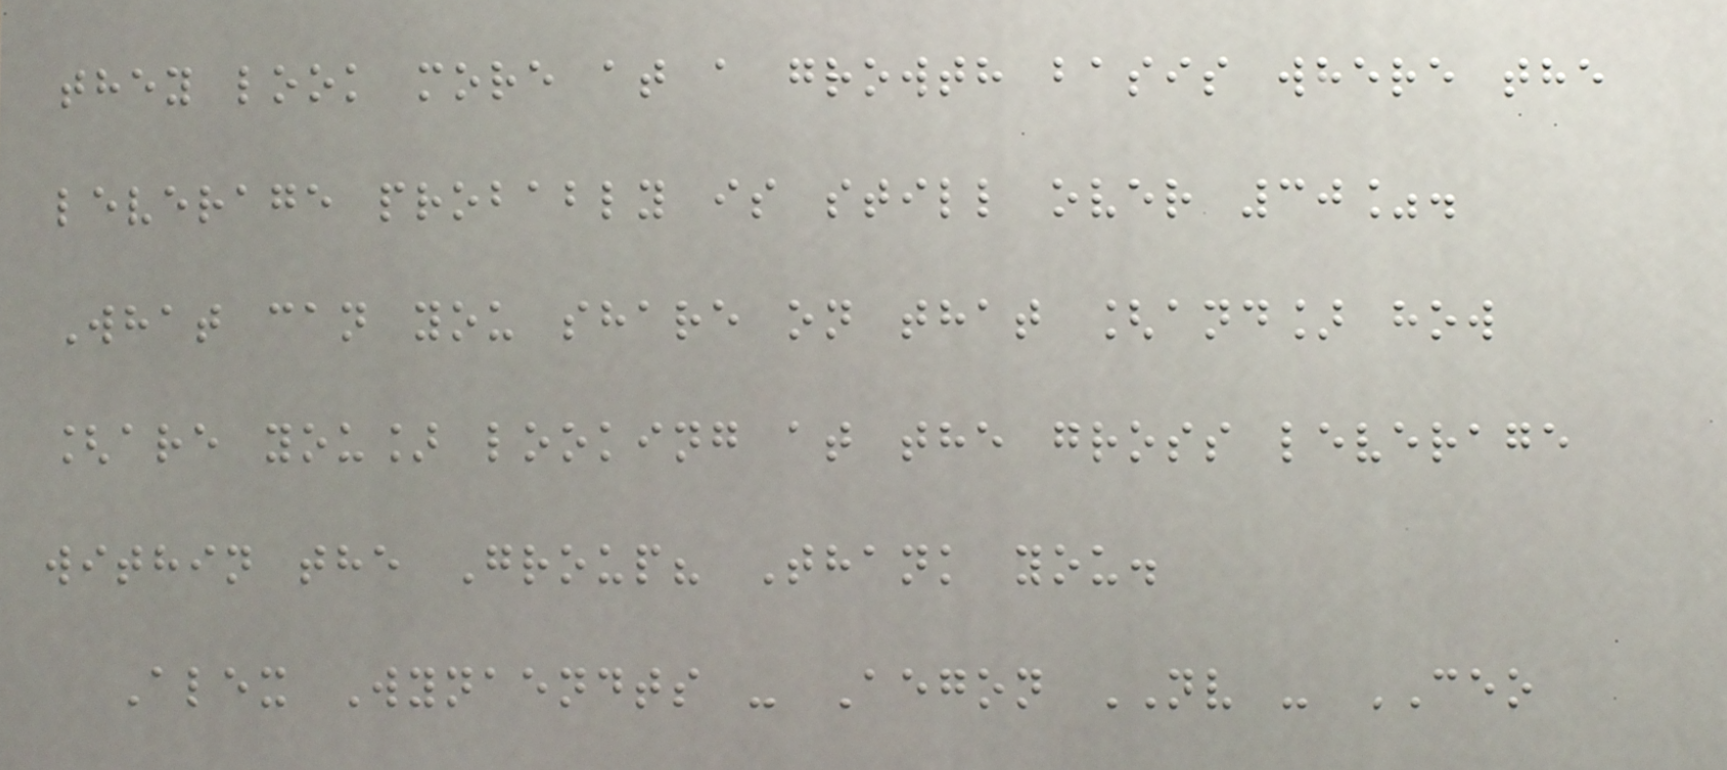they look more at a growth basis where the
leverage probably is still over 30%.
What can you share on that [and] how
[are you] looking at the gross leverage
within the Group? Thank you.
Alex Wynaendts - Aegon NV - CEO
